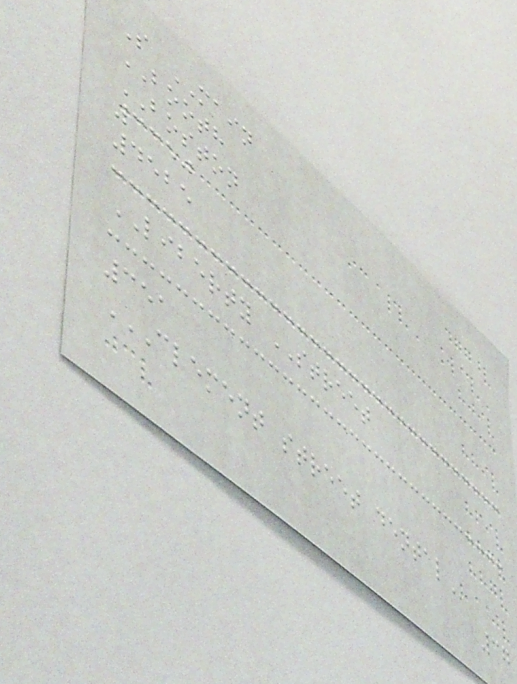S MAIN
BOOTH
BOSTON
3350
4525
LIBERTY STREET
351
CLEMENT STREET DENTAL
37
